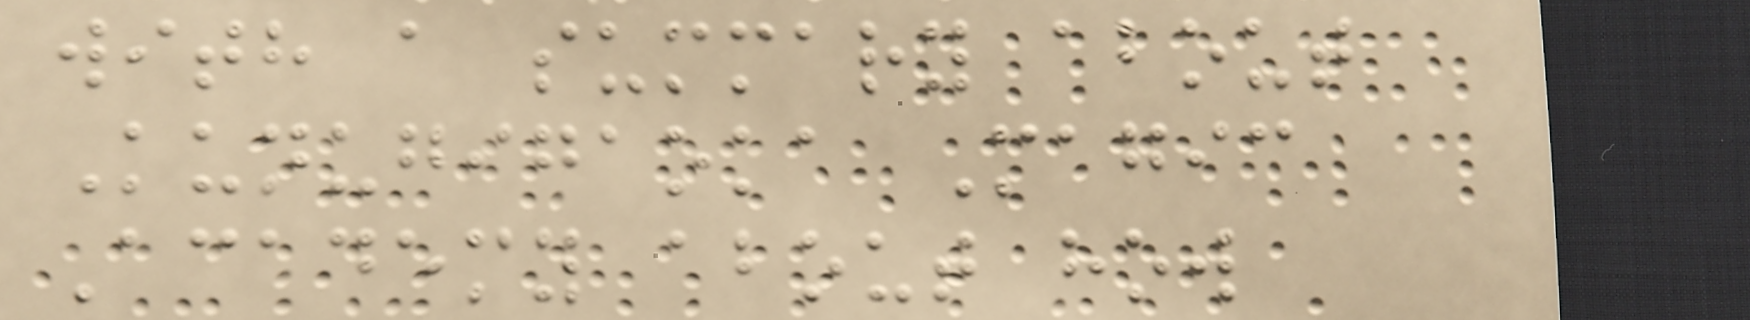with a summary about
Kunugigaoka Magic
Academy about how
